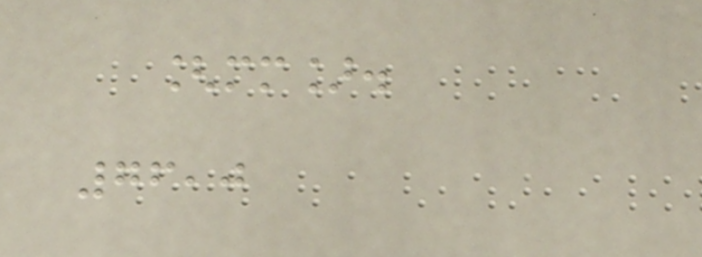[mm].
76,0
